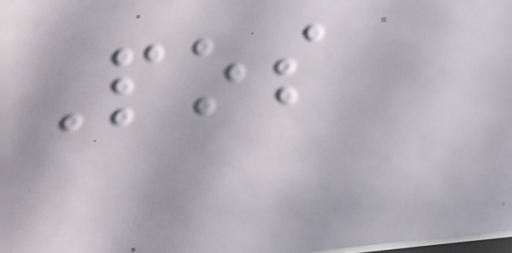Pos
